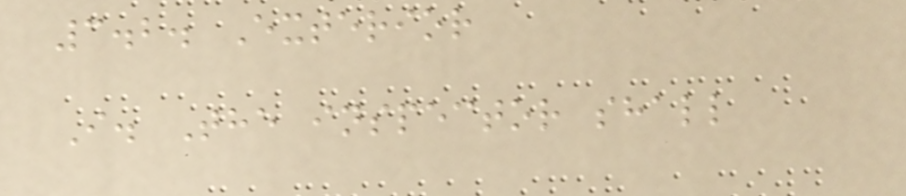3.2. Exterior
I. The inspector shall
